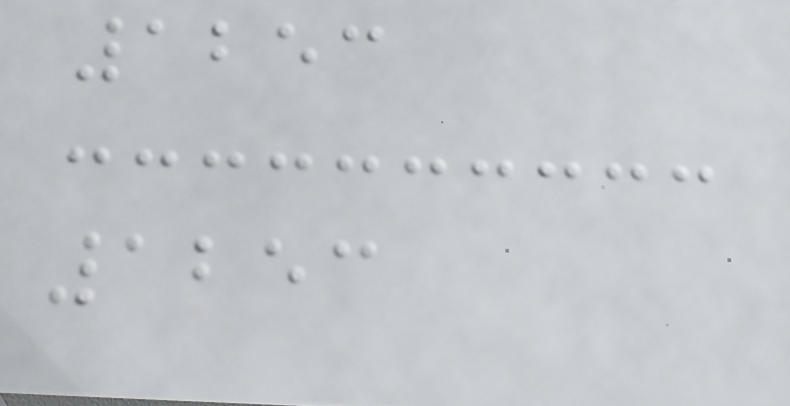1253
1253
